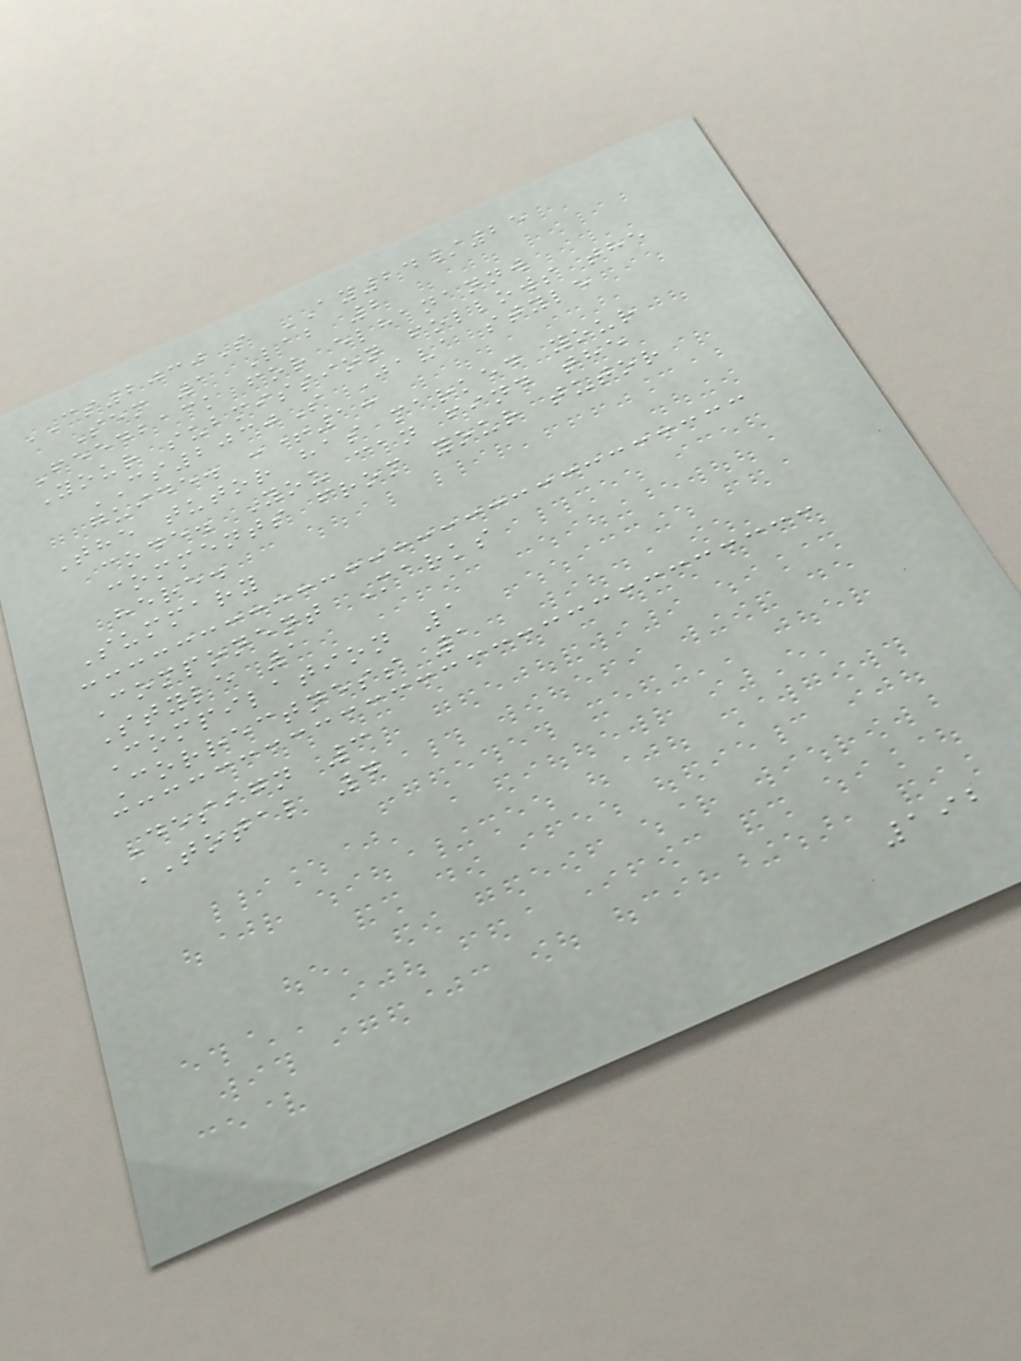CS2030S AY24/25
Sem 1 Lab 2
Feedback for elhanannw
Your submission follows the
CS2030S Java style
guide. :+1:
The tutor has marked your
code. You can find the
comments from your tutor
here.
Summary
Component Marks
Style 1
Compilation 1
Correctness 1
Design 3
TOTAL 4
192
